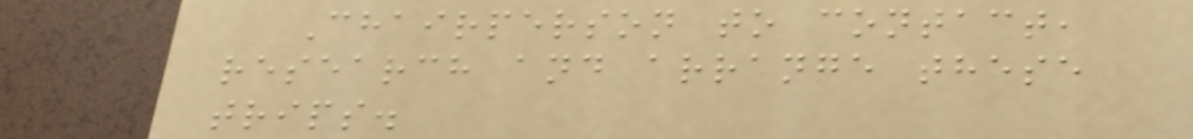Chairperson to contact,
research and arrange these
trips.
